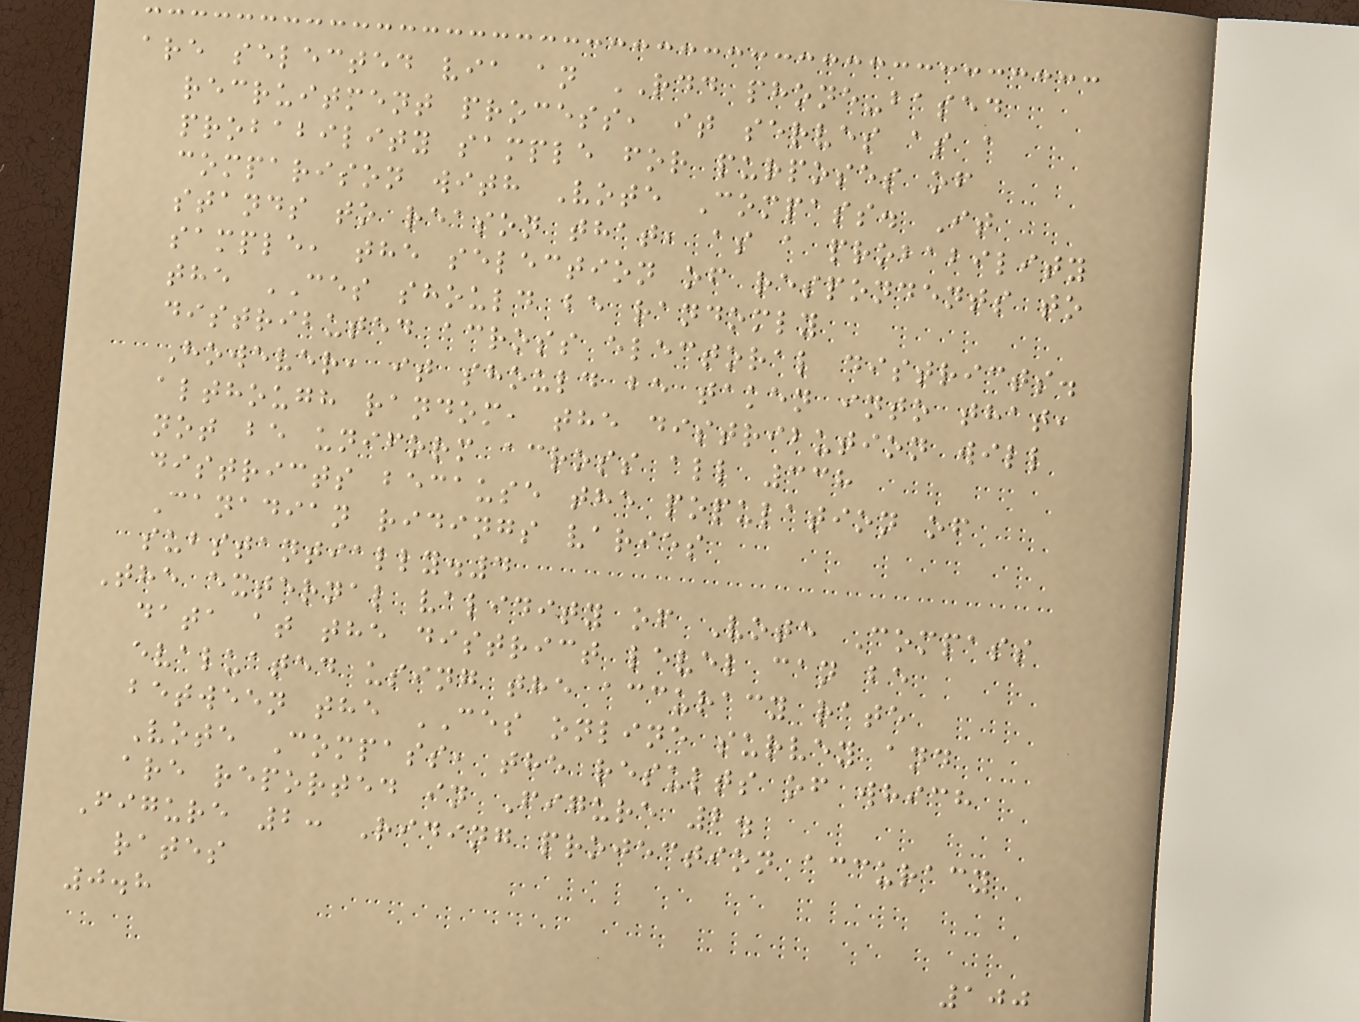are selected via an RDD phone-based
recruitment process, it serves as a
probability sample for purposes of
comparison with Vote Compass. It
stands to reason that, as a probability
sample, the selection of respondents to
the CES should be randomly
distributed across electoral districts.
However, it should be taken into that,
although random, the distribution will
not be uniform across all 338
districts because the population of
Canadian ridings varies
substantially.4
The external validity of Vote Compass
data at the district level can be
evaluated using the accuracy rate
between the CES online survey and
Vote Compass, the results of which
are reported in Figure 2.
Figure 2: Riding projection accuracy
rates
0.8
100
